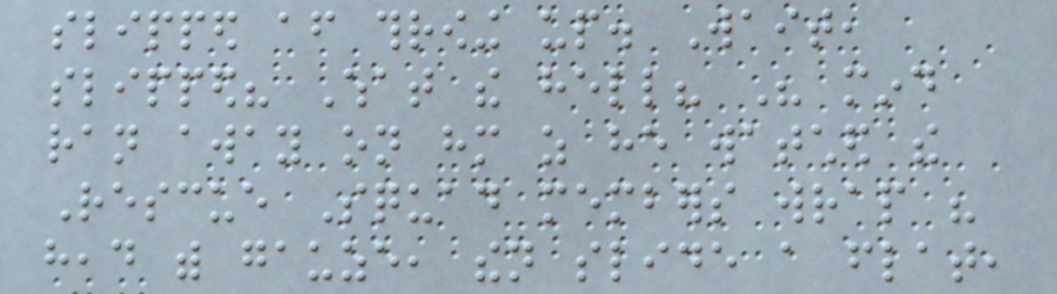slipped after throwing up. Wait,
slipped? What the hell? His mind
ran away on him as he watched the
Rescue Squad members wrap his
head with gauze, then slide a flat,
